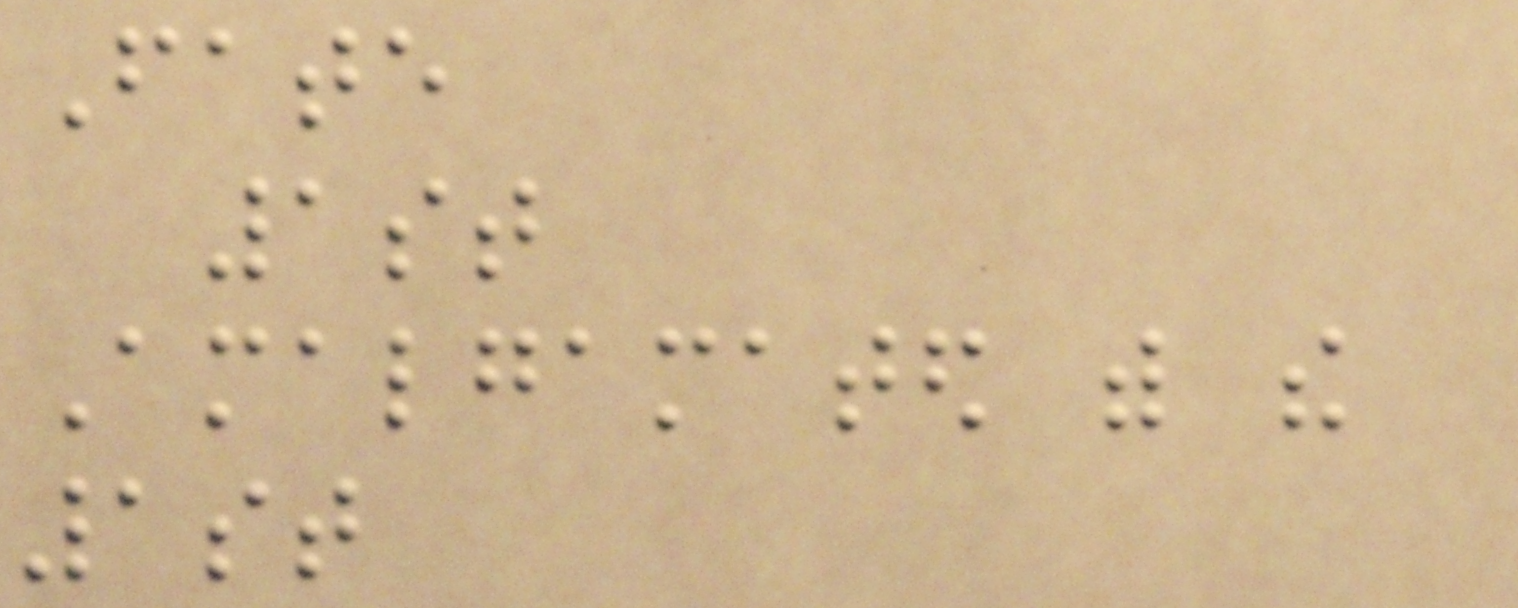Fate
1st
Amalgamated with the
1st
